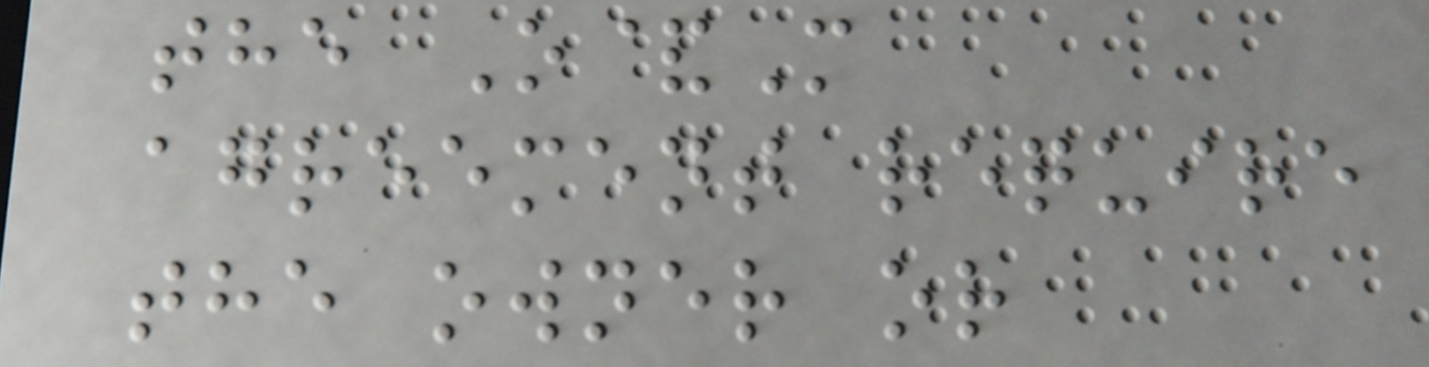the O&M
agreement require
the owner or
